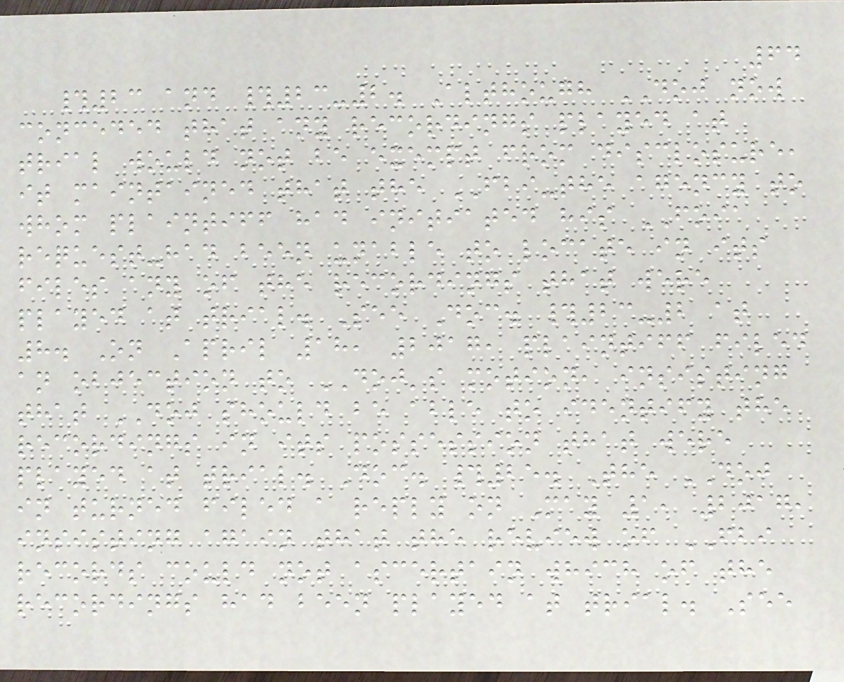64
#23 and #23-2. Although DOJ now
conceded that any recordings played at
trial would not be exempt from disclosure,
it maintained that the FBI-the agency to
whom plaintiff had initiated his FOIA
request-had been unable to locate in its
files any of the recordings that were
played at trial. See Doc. #23-2 at
8. On April 18, 2017, plaintiff filed
an objection to DOJ's motion, insisting
that DOJ should be able to identify the
recordings in its possession that were
played at trial. Doc. #25. The DOJ
in turned filed a reply on May 1, 2017,
insisting again that the review of FBI
records could not ascertain which of the
recordings had been played at trial. See
